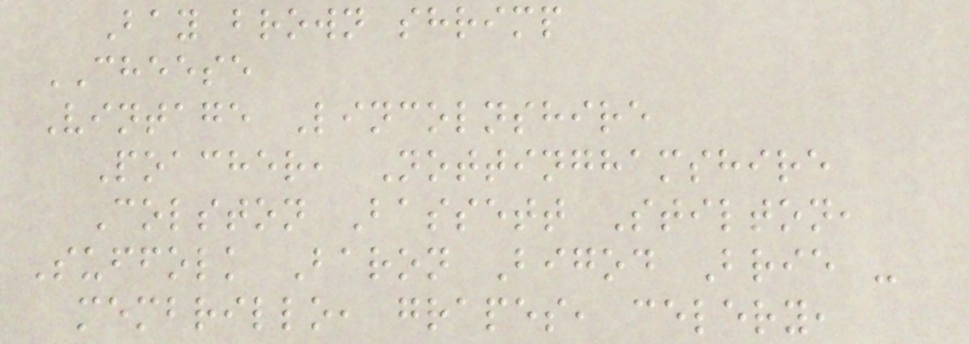Bay brown shrimp
CHEESE
Vintage Lincolnshire
Poacher, Nottinghamshire
Colston Bassett Stilton,
Suffolk Baron Bigod Brie -
membrillo, grapes, celery,
